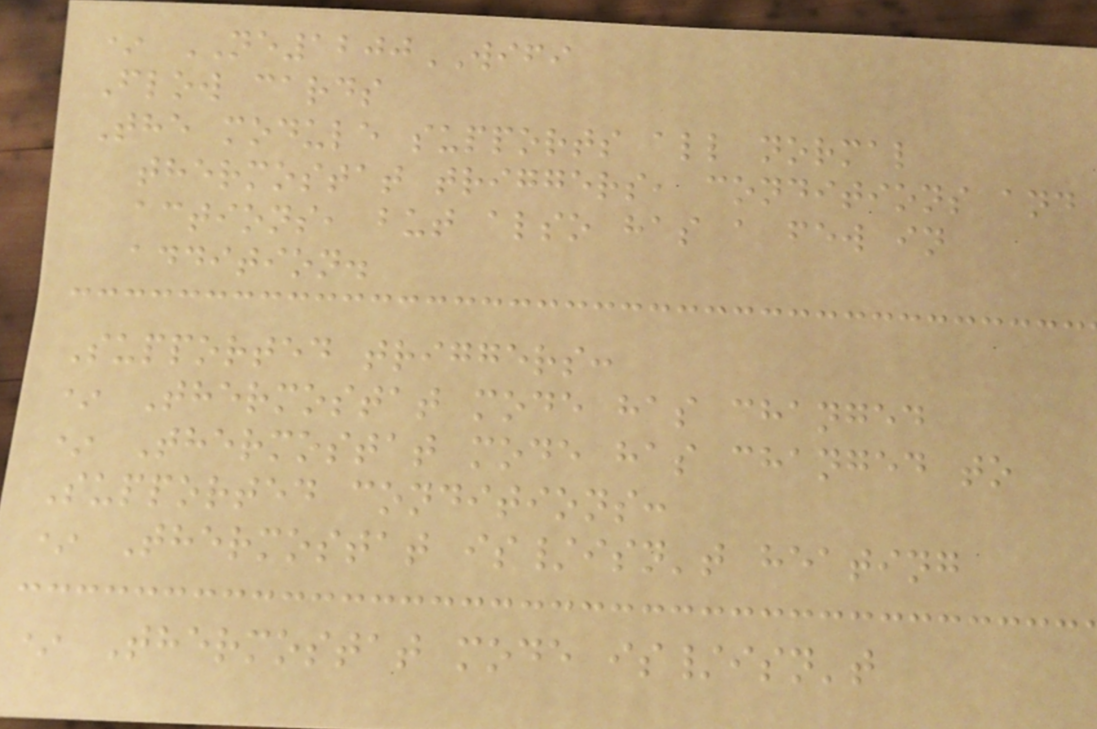* NE1200WIFI
Flow cards
The module supports all normal
thermostat triggers, conditions and
actions, but also has a few in
addition.
Supported triggers:
* Thermostat mode has changed
* Thermostat mode has changed to
Supported conditions:
* Thermostat is/isn't heating
* Thermostat mode is/isn't
